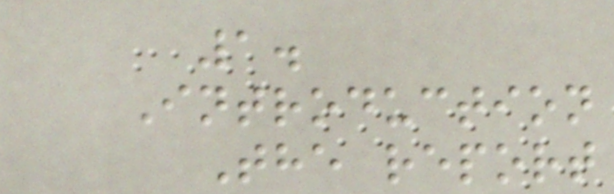1.
Introduction
The report
